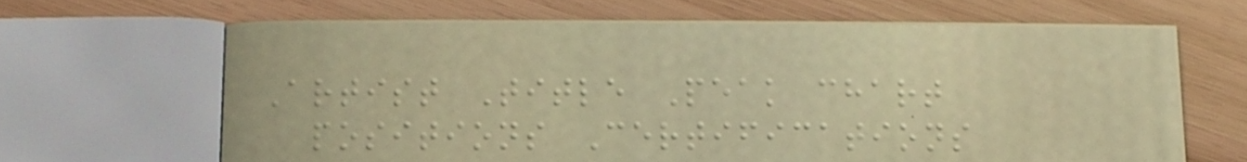Artist Title Peak chart
positions Certifications
